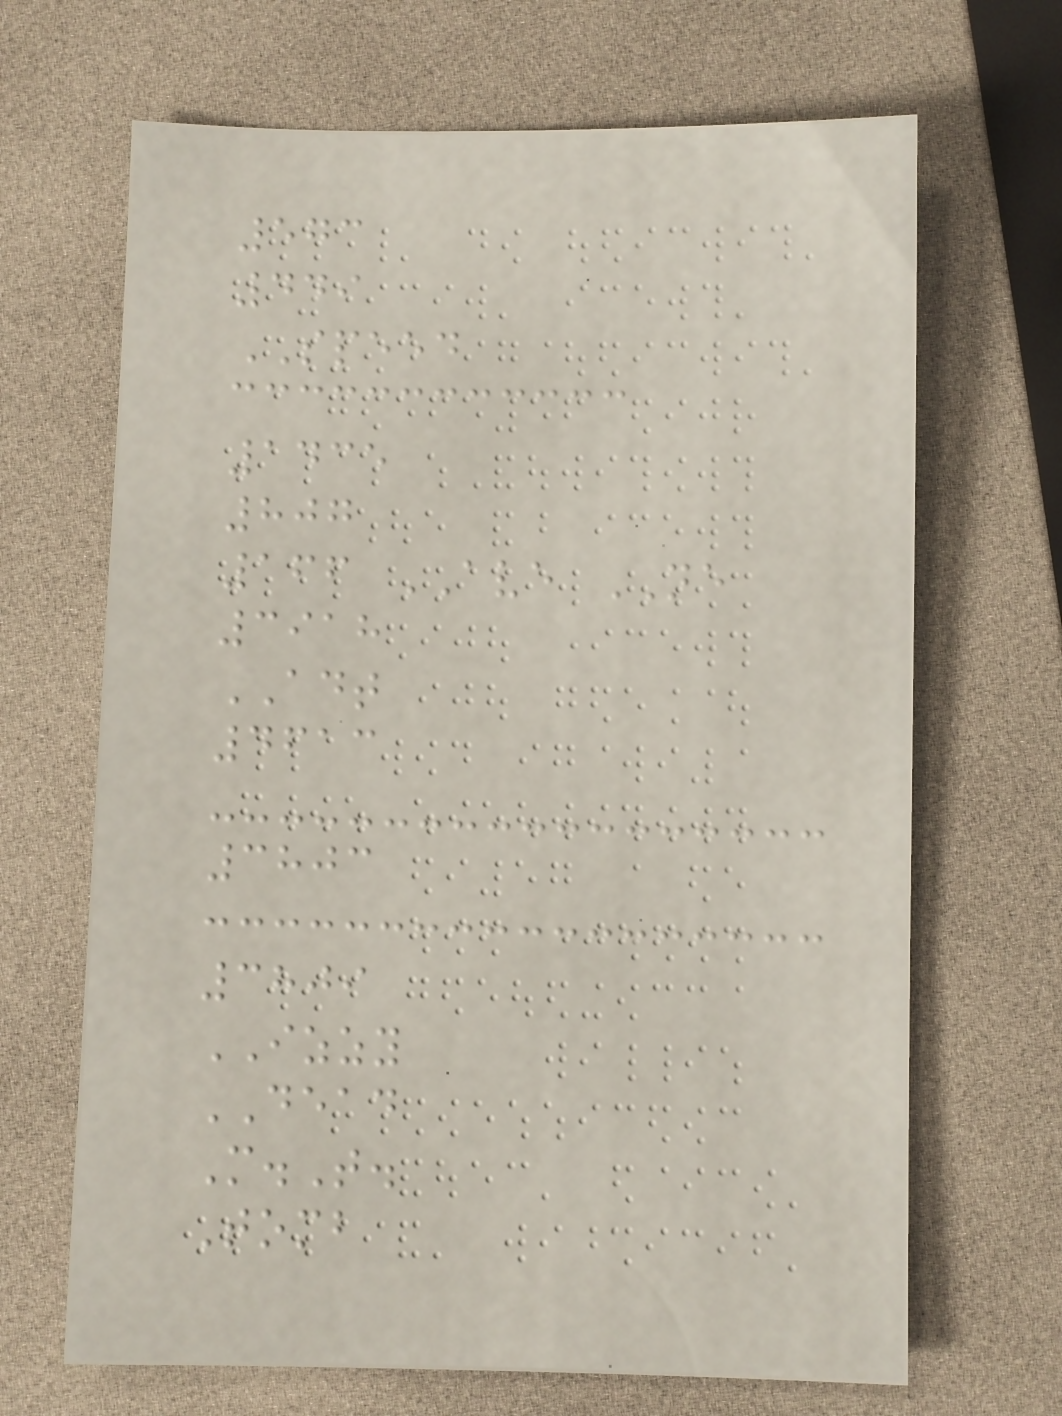573
449
SPEED
1435
807
166 AVE NE
3918
ADT
4613
3803
3809
IZZY
DEAD
M.T.
Tomb
